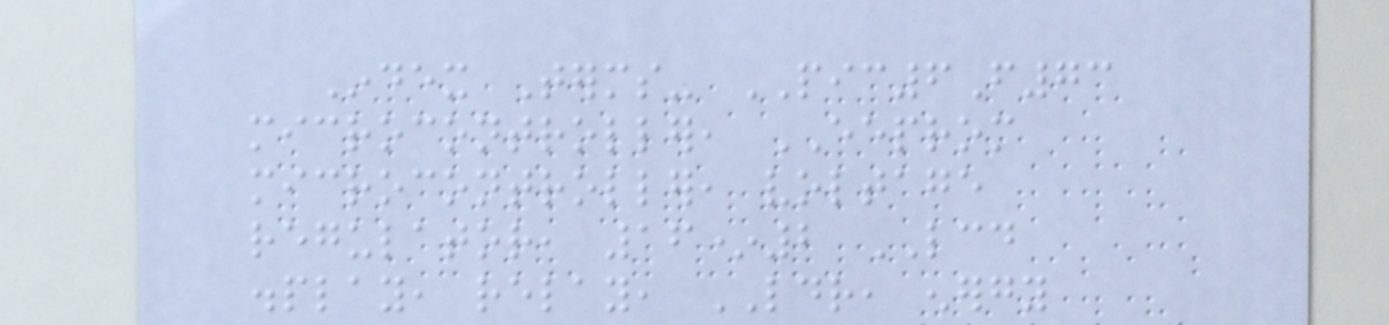Index Terms- PIC6F73
microcontroller, EEPROM
microcontroller, voltage
regulator, 16*2 LCD
display, relay, LDR, energy
